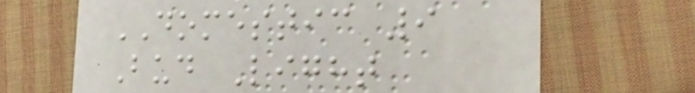DOMESTIC 9
Bud Light
